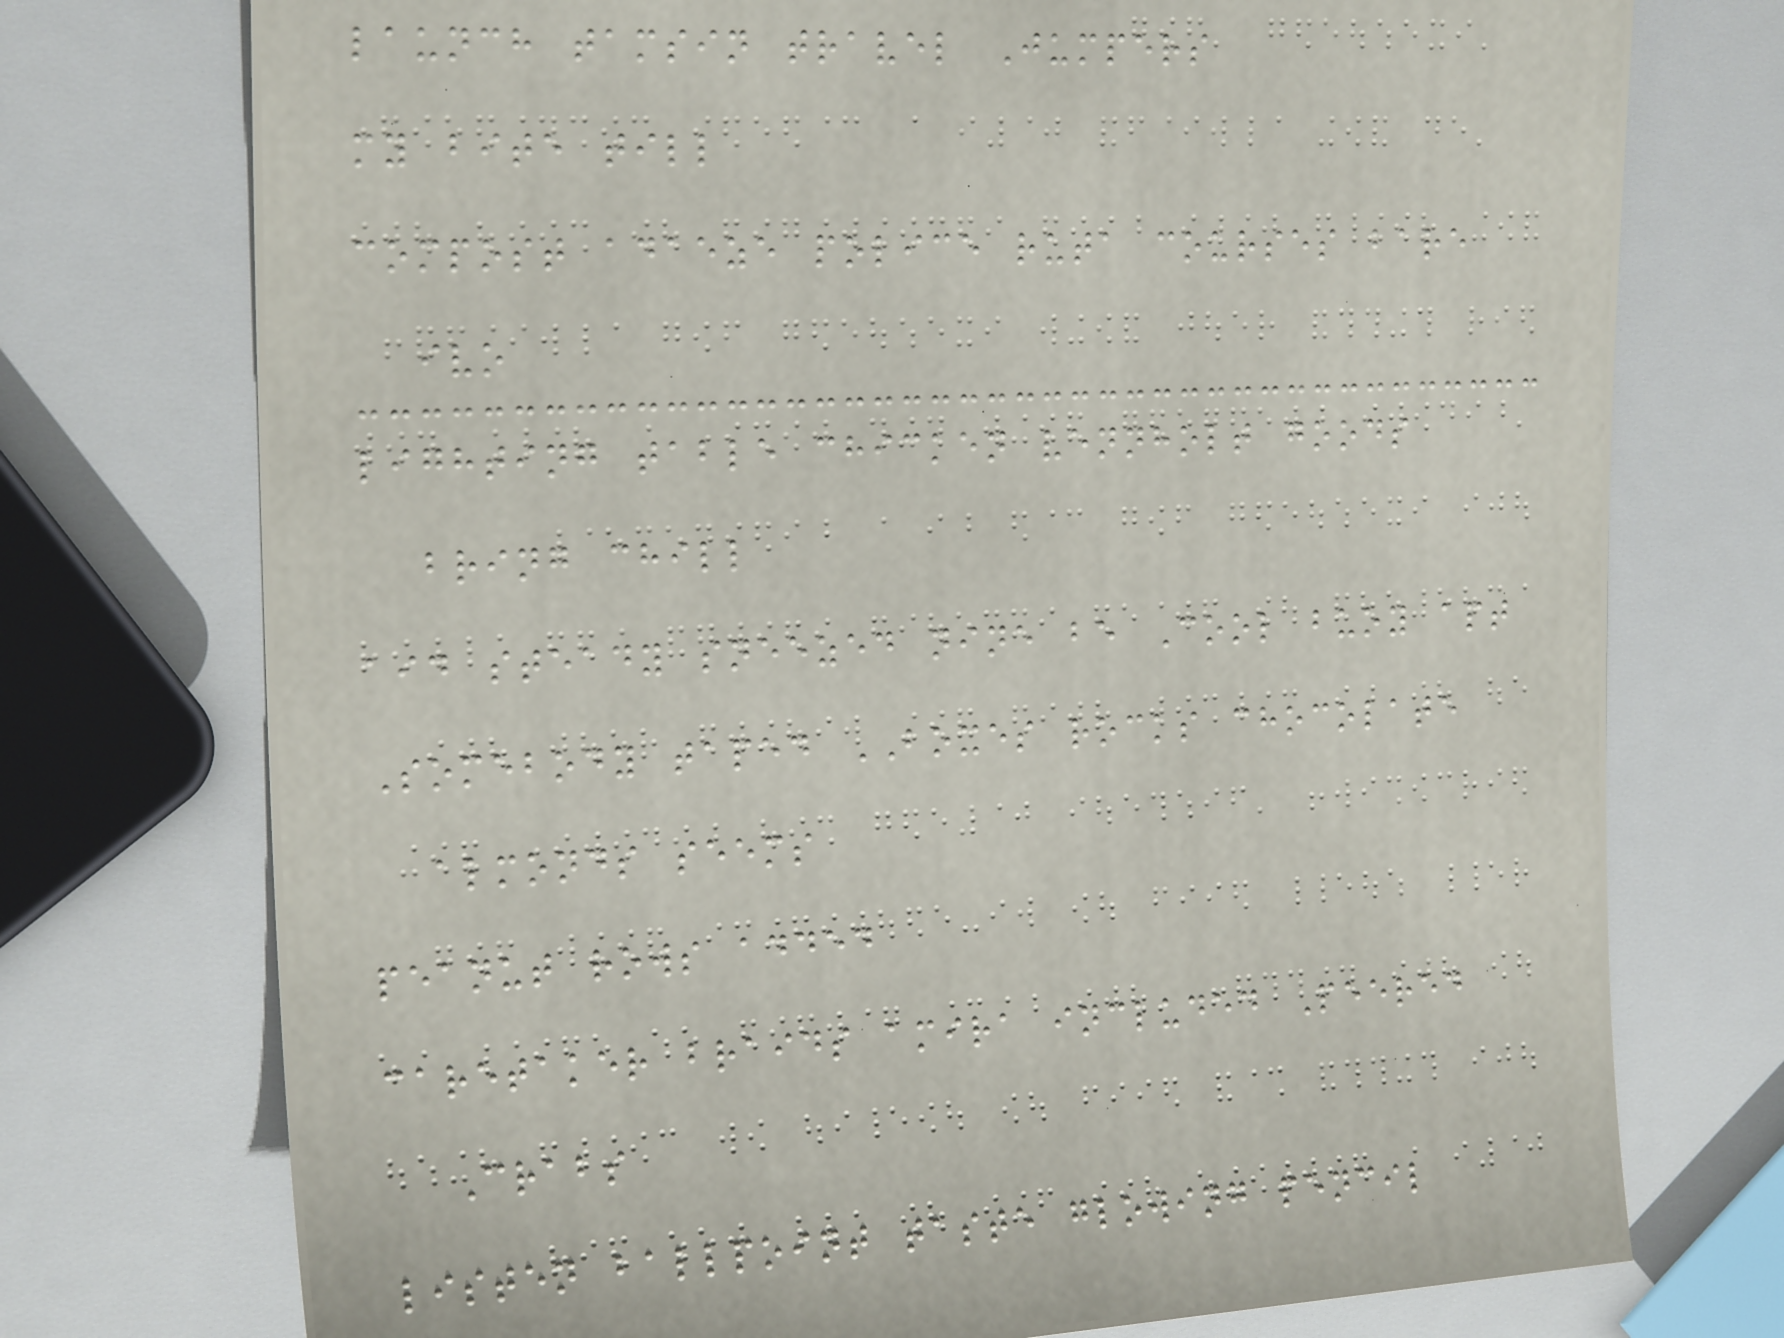launch tamsin travel Jumpers
my bite till
compost adaeze police ruta courses bare
ivo
lighting table chicken vennholt goods
bring chill
aid steady sneezed nine be Cool buoy apt
Somebody taped BOXES rocks chocolate
almonds seems
peanut rows added
caretaker braids amira included Peered
Crabs
listen ballpoint taste glowing pencil
